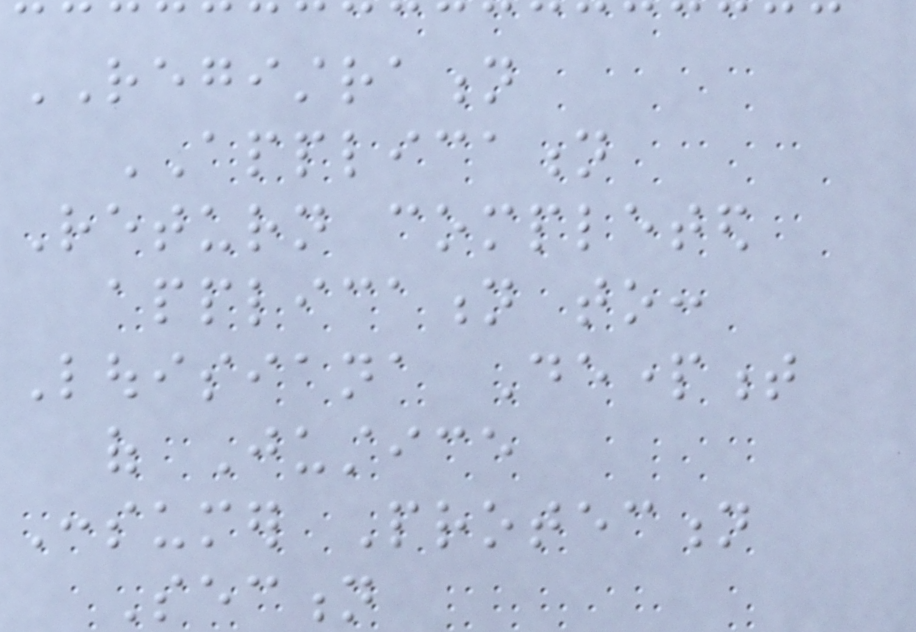REGISTRATION
APPLICATION
Return completed
application to:
Louisiana Department
of Justice
Consumer Protection
Section
